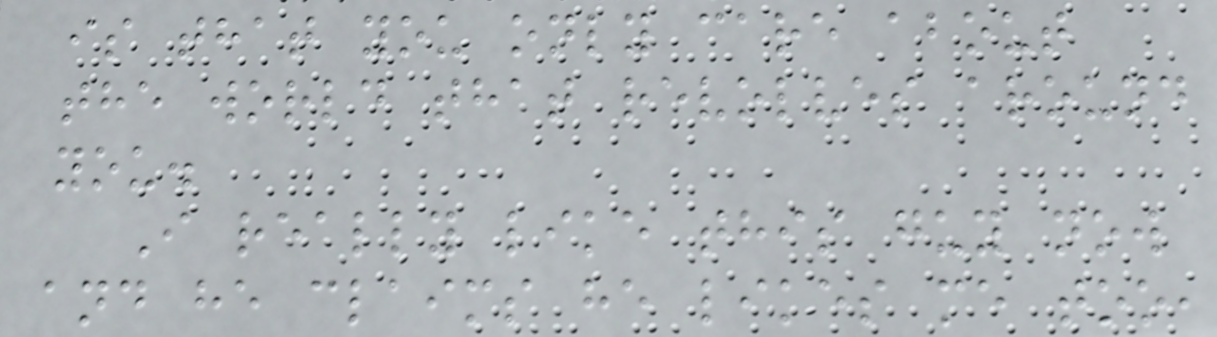is that you only care about
the world that revolves around
you.
I really like this guy now
and he claims he likes me too,
